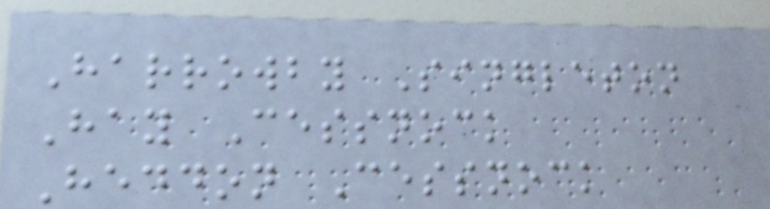Harrowby Singleton
Hay Cessnock
Heddon Cessnock
